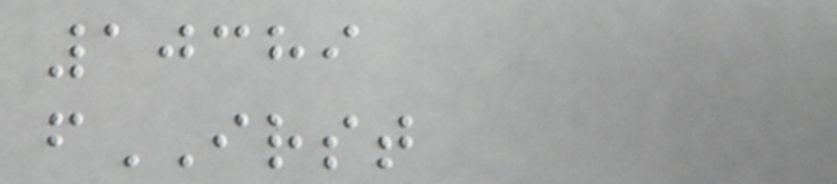10389
fIRST
